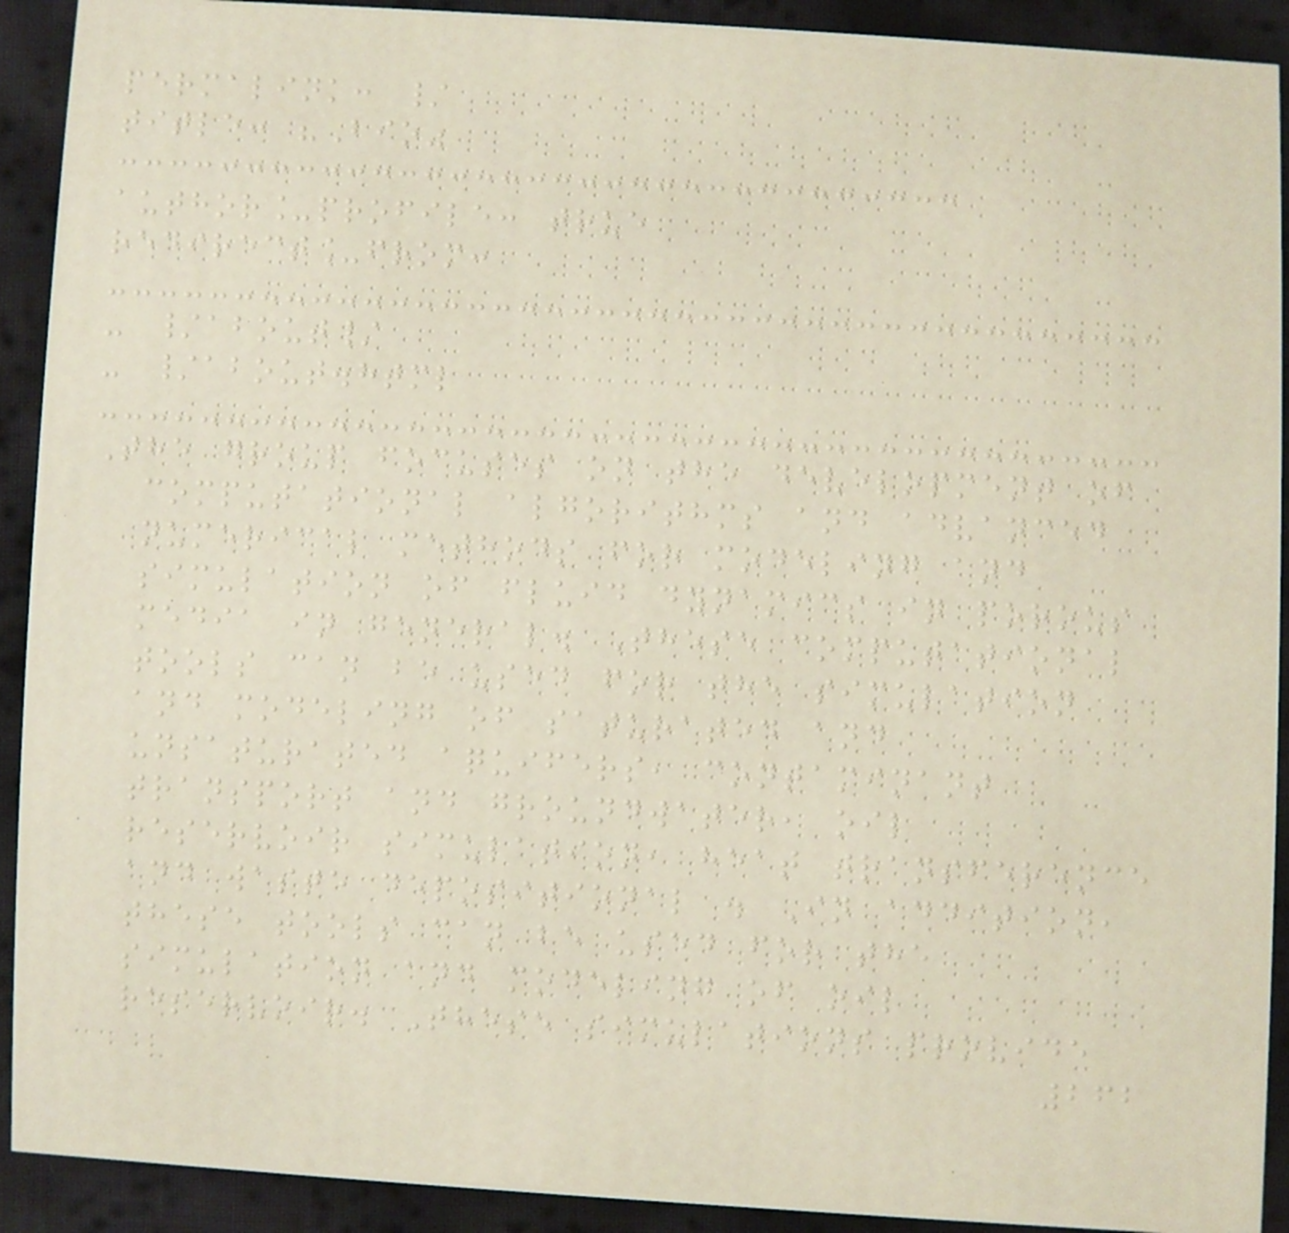permalink: /
title: "Bio"
author_profile: true
redirect_from:
- /about/
- /about.html
The group focuses on the development of
computational algorithms and advanced
numerical methods for modeling and
simulation of fluid dynamics in porous
media in general. These computational
tools can be used for the simulation
and modeling of saturated and
unsaturated aquifers, contaminant
transport and groundwater, oil
reservoir simulation, heat transference
and waste depositional . In addition,
these tools can be used for the
simulation and modeling of oil
reservoir. These simulations provide
262
